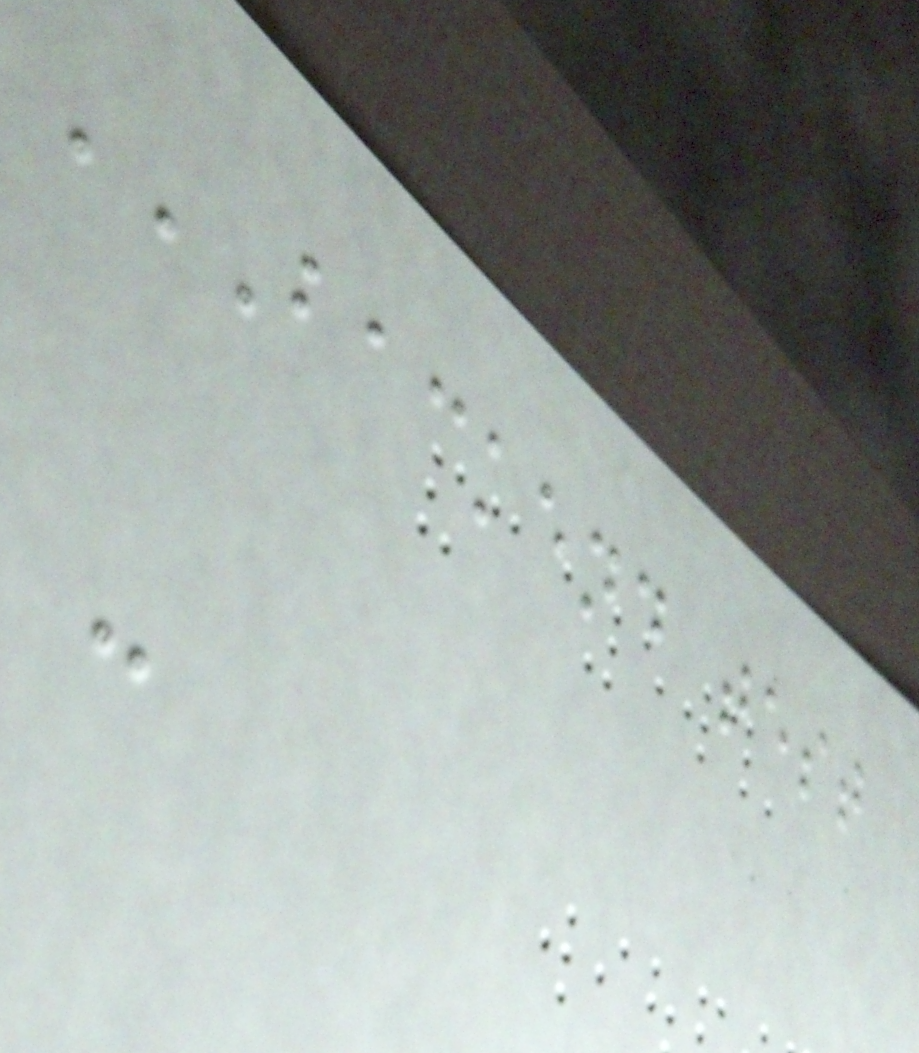BACKEND TEST
-
